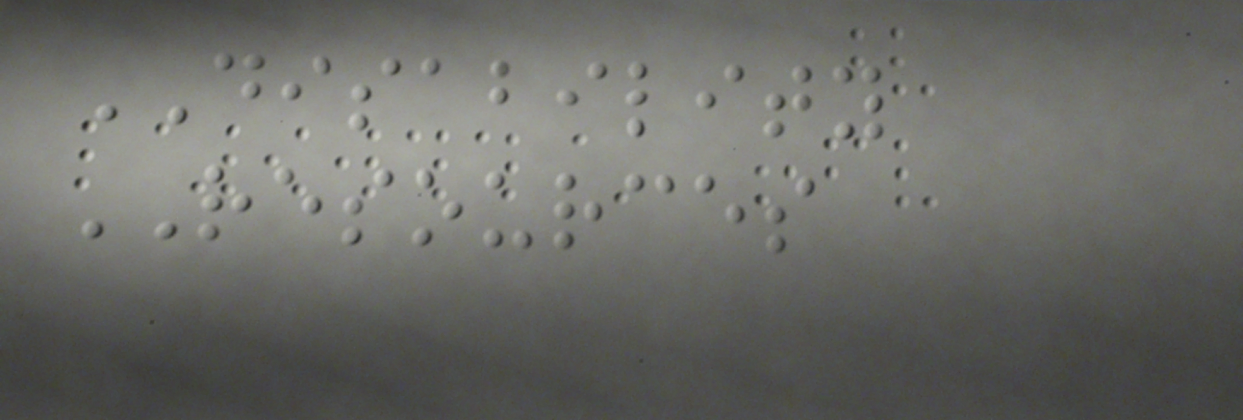DISABILITY
RESOURCES
